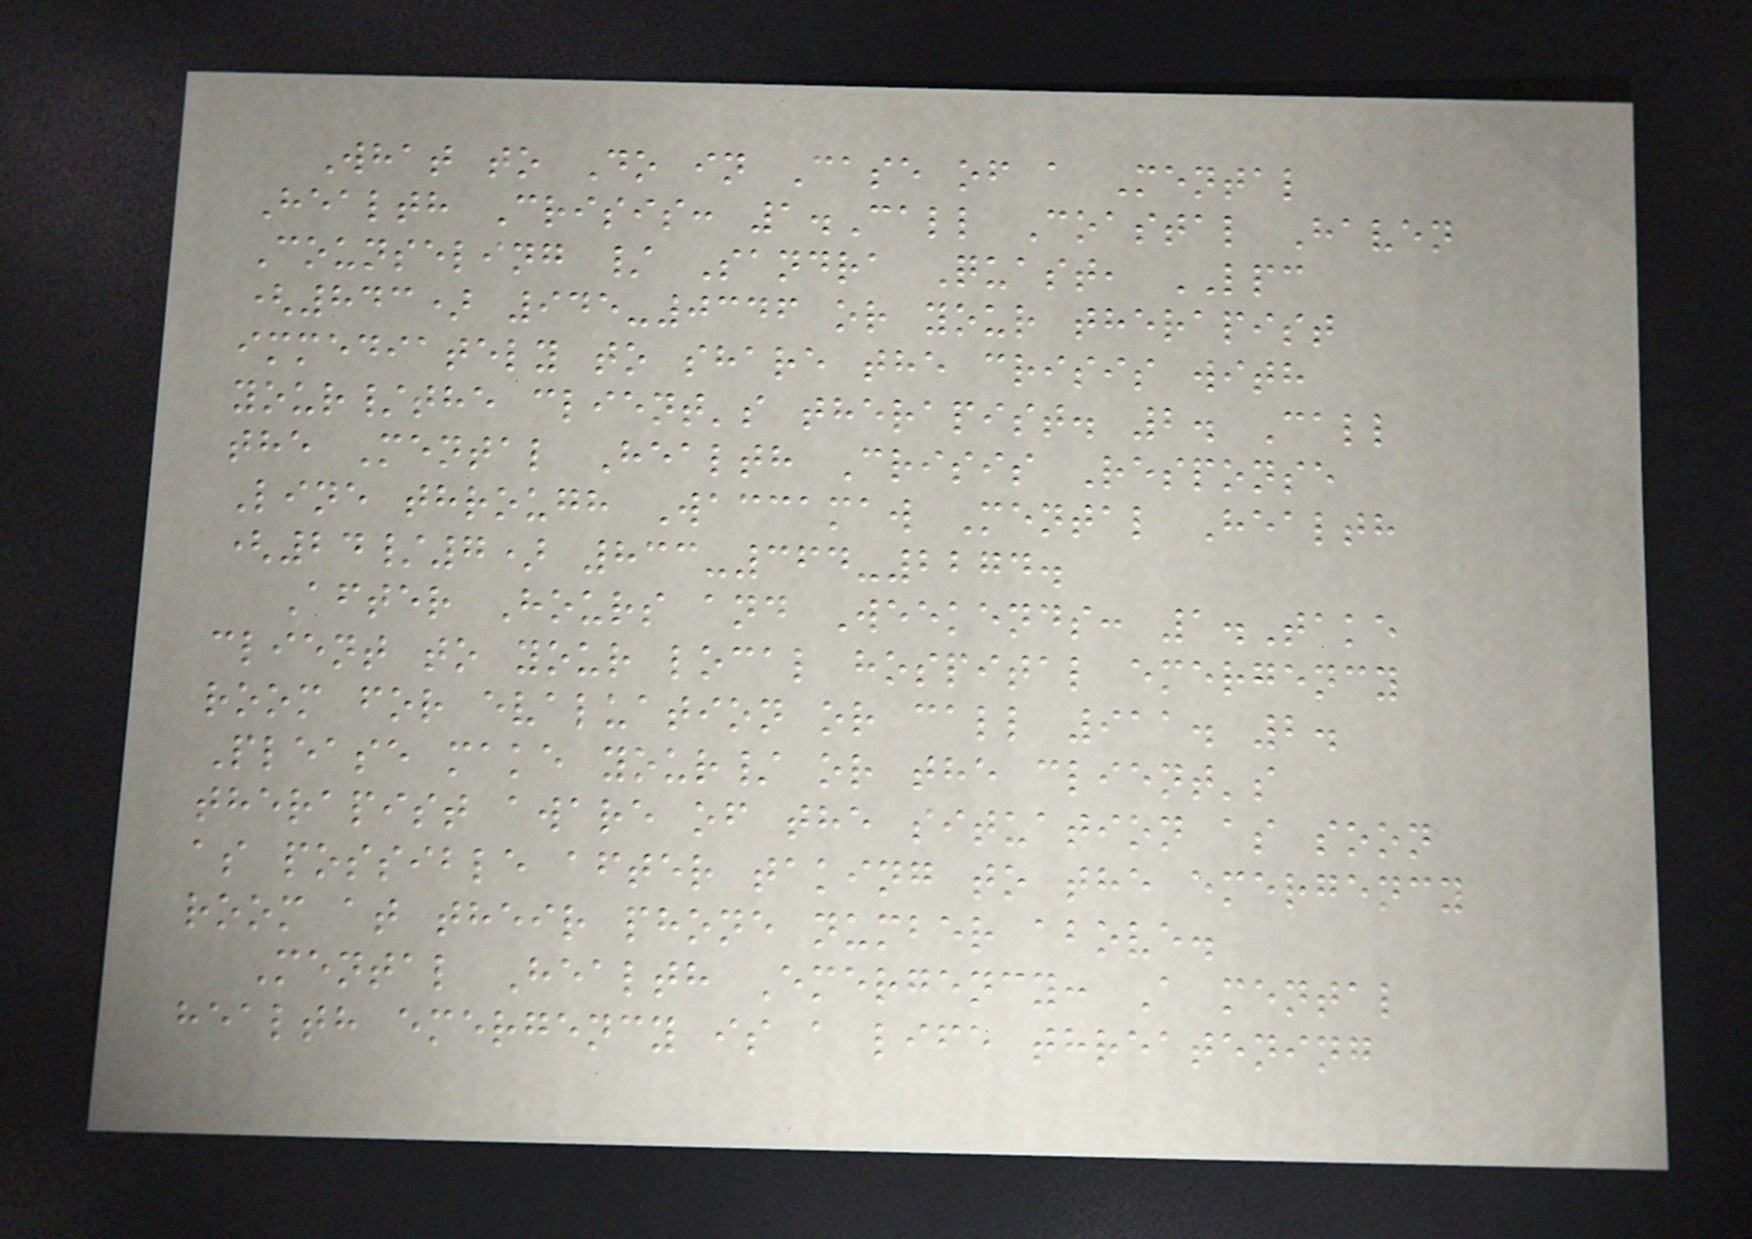What to Do in Case of a Mental
Health Crisis: 1.Call Coastal Haven
Counseling / Sandra Quast, LPC
(843) 945-0346 or your therapist
immediately to share the crisis with
your/the client's therapist. 2. Call
the Mental Health Crisis Response
Line through Waccamaw Mental Health
(24/7) 833-364-2274.
After Hours and Weekends: 1.Take
client to your local hospital emergency
room for evaluation or call 911. 2.
Please make your/ or the client's
therapist aware of the situation as soon
as possible after taking to the emergency
room at their phone number above.
Mental Health Emergency: A mental
health emergency is a life threatening
